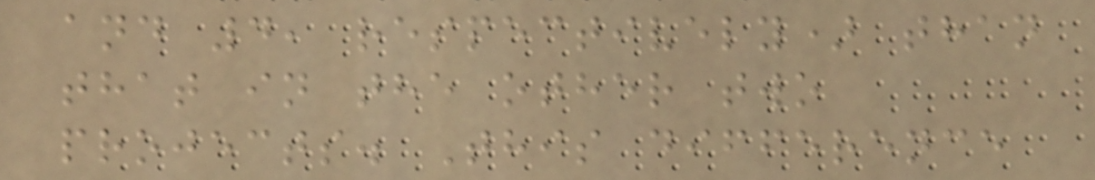and 4, respectively) than
that in the other two
projects. This difference
